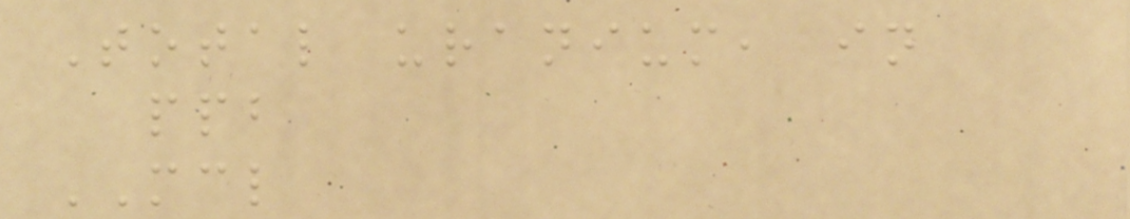Total uranium, in
ppb
MCL
